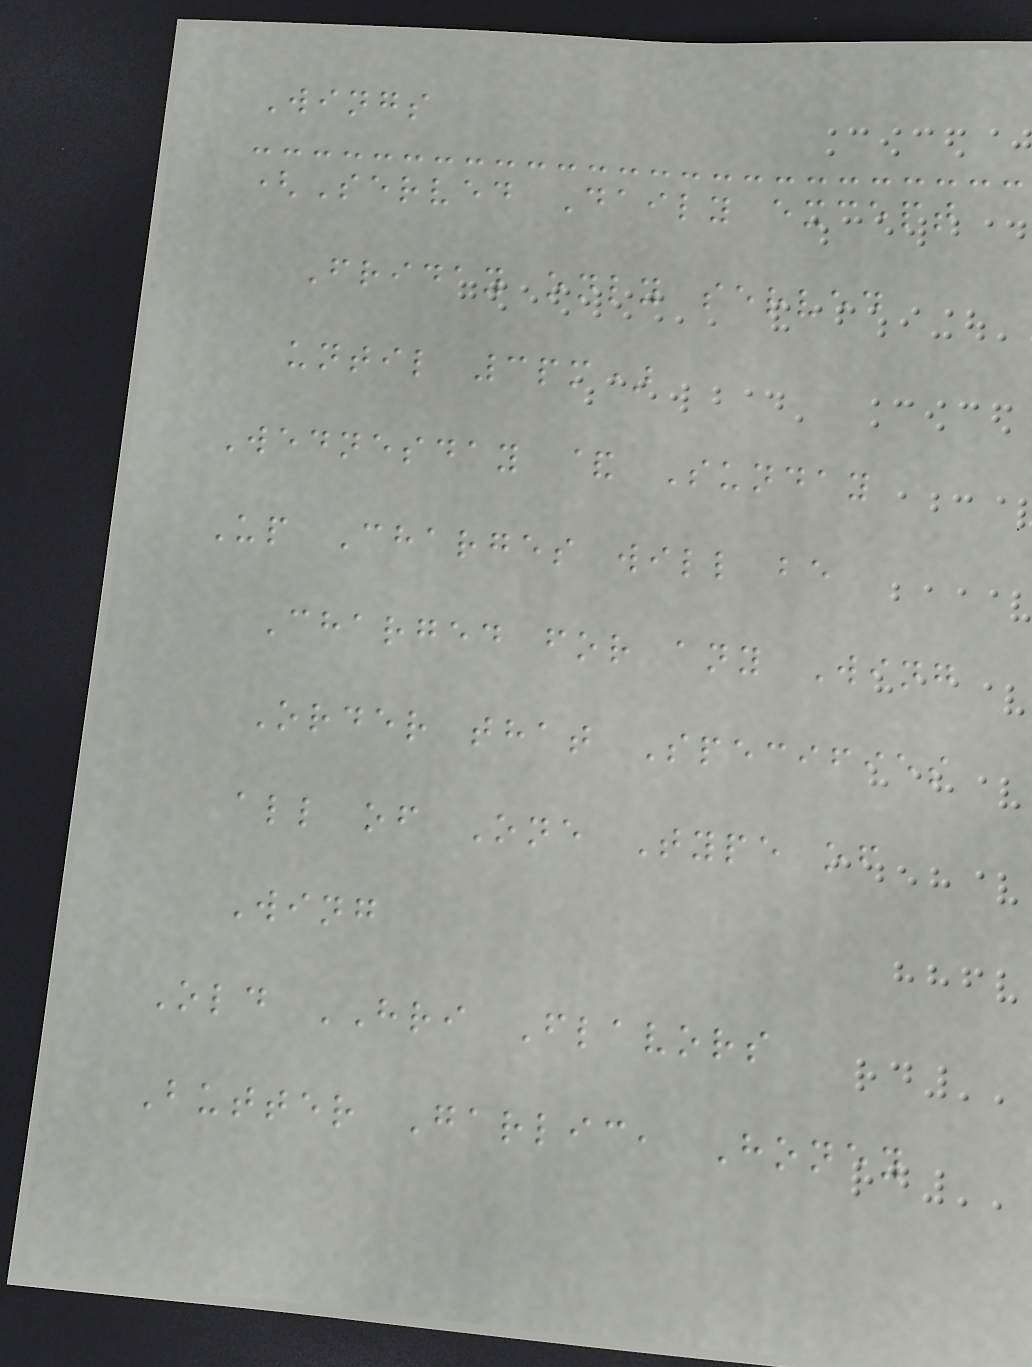Wings
(Served Daily except
Friday only served
until 3pm)
Wednesday & Sunday
Up Charges will be
Charged for any Wing
Order that Specifies
all of One Type of
Wing
Old HRI Flavors
Butter Garlic, Honey
